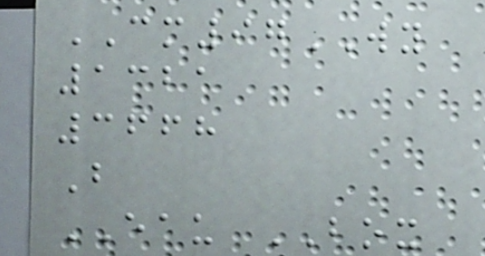CM97WY
1321
3668
B
EAU BOX
